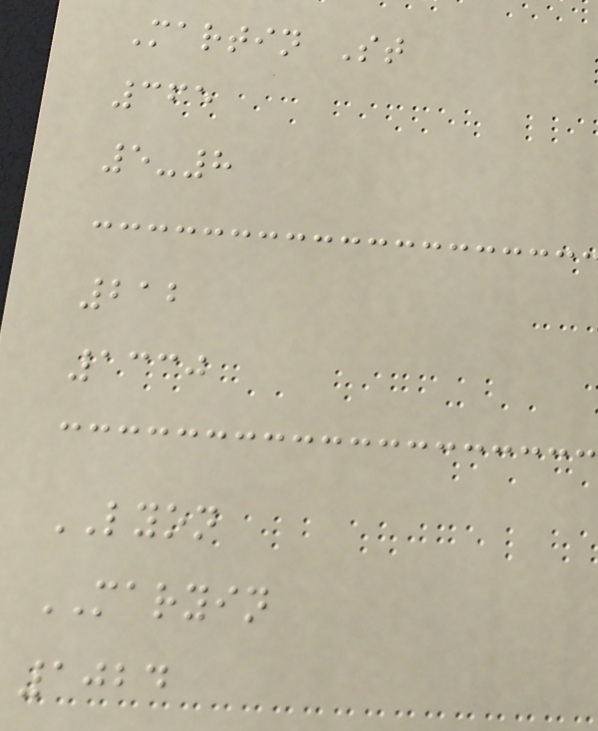Martin St
365
5-8
212
1330
LYON
MARYIN
1024
